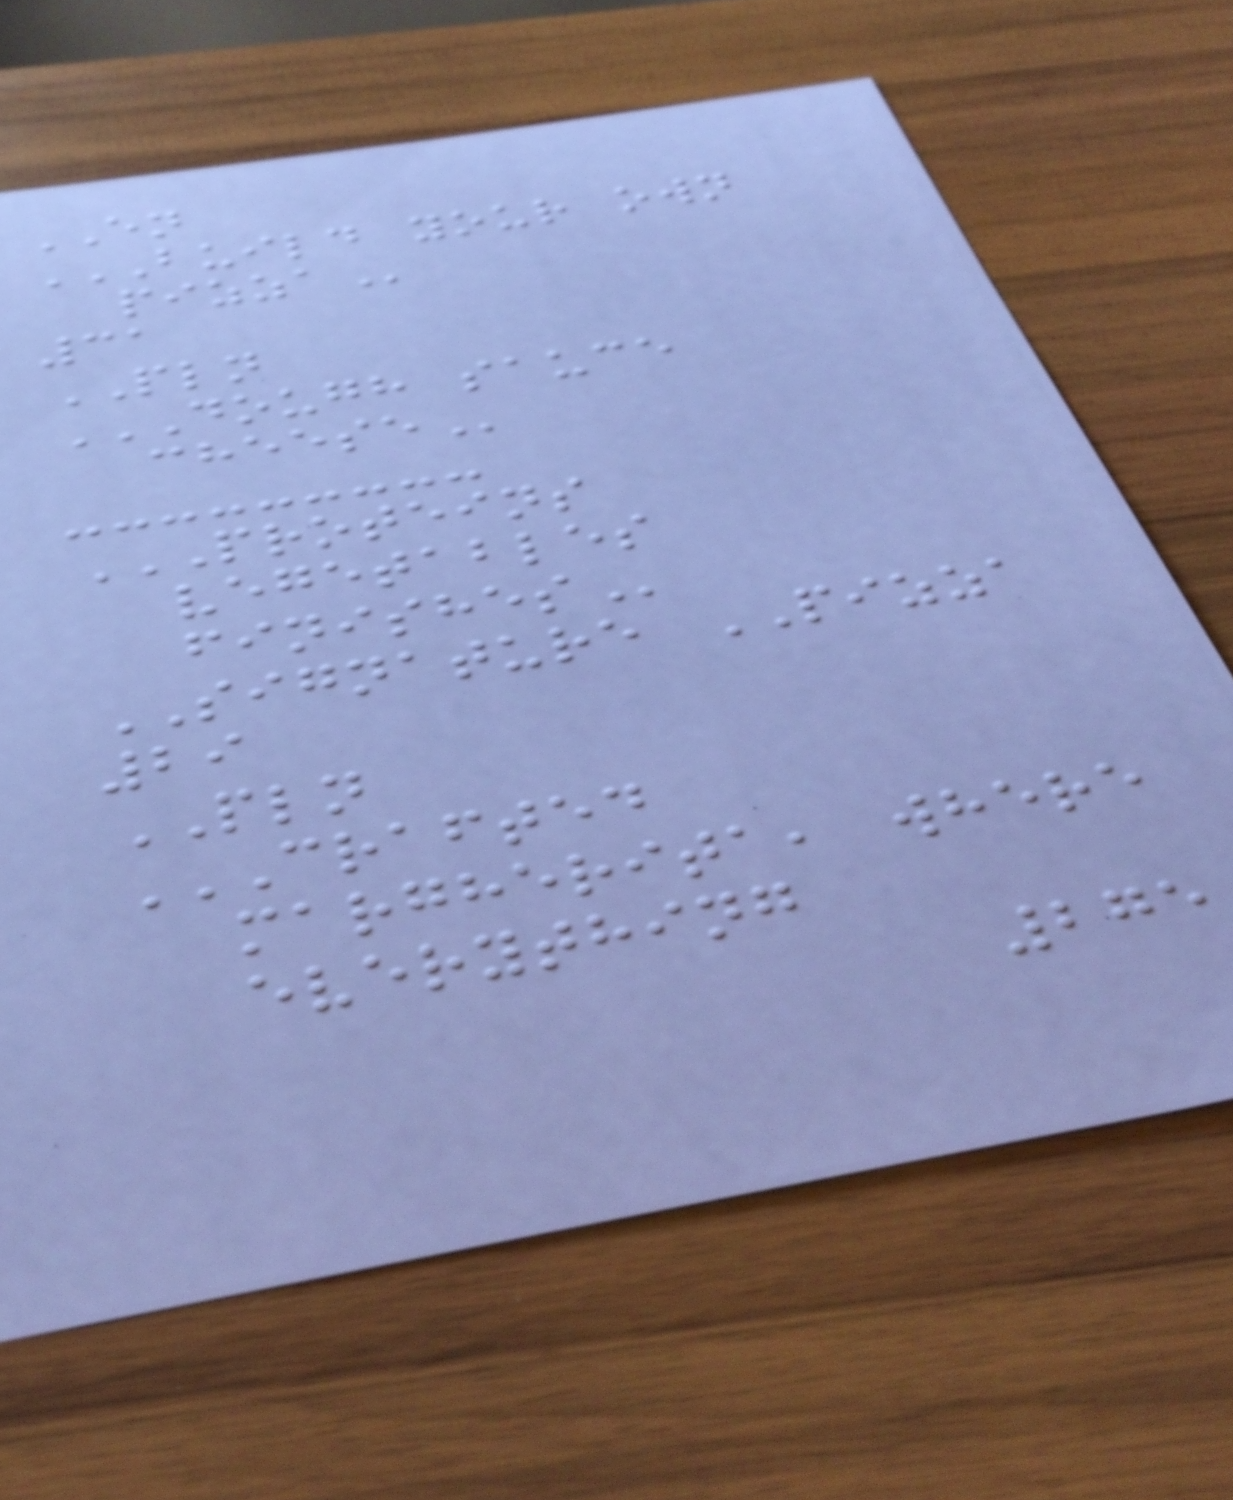EN
BUILD YOUR OWN
PIZZA
31
PLN
DOUGH SAUCE
CHEESE
PROTEINS
VEGETABLES
FINISHES
SIGNATURE PIZZA
29
PLN
CRAFTED
MARGHERITA, WHERE
EVERYTHING
275
